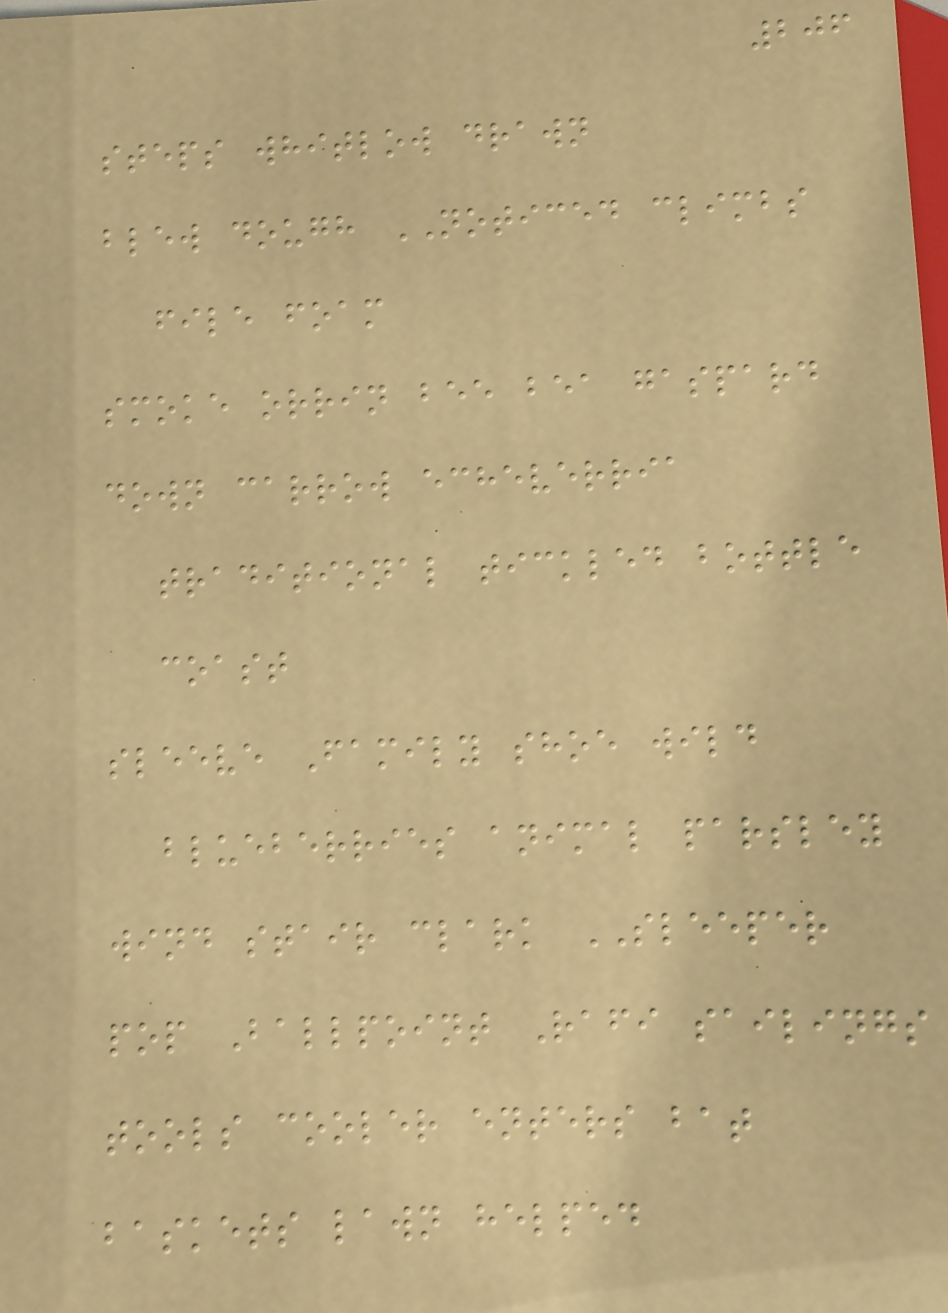206
steps whitlow drawn
blew dough NOTICED climbs
file foam
smoke orrin bee bea gaspard
down carrow echeverria
traditional tickled bottle
coast
sleeve Family shoe wild
blueberries animal parsley
wind stair clark SLEEPER
pop Ballpoint Rafi sailings
tools cooler enters bat
baskets lawn helped
